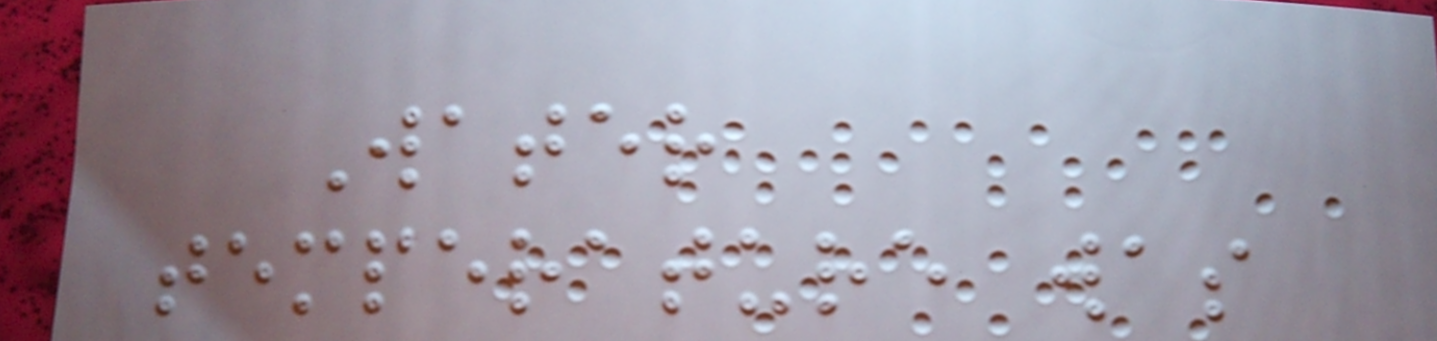Water
temperature was
